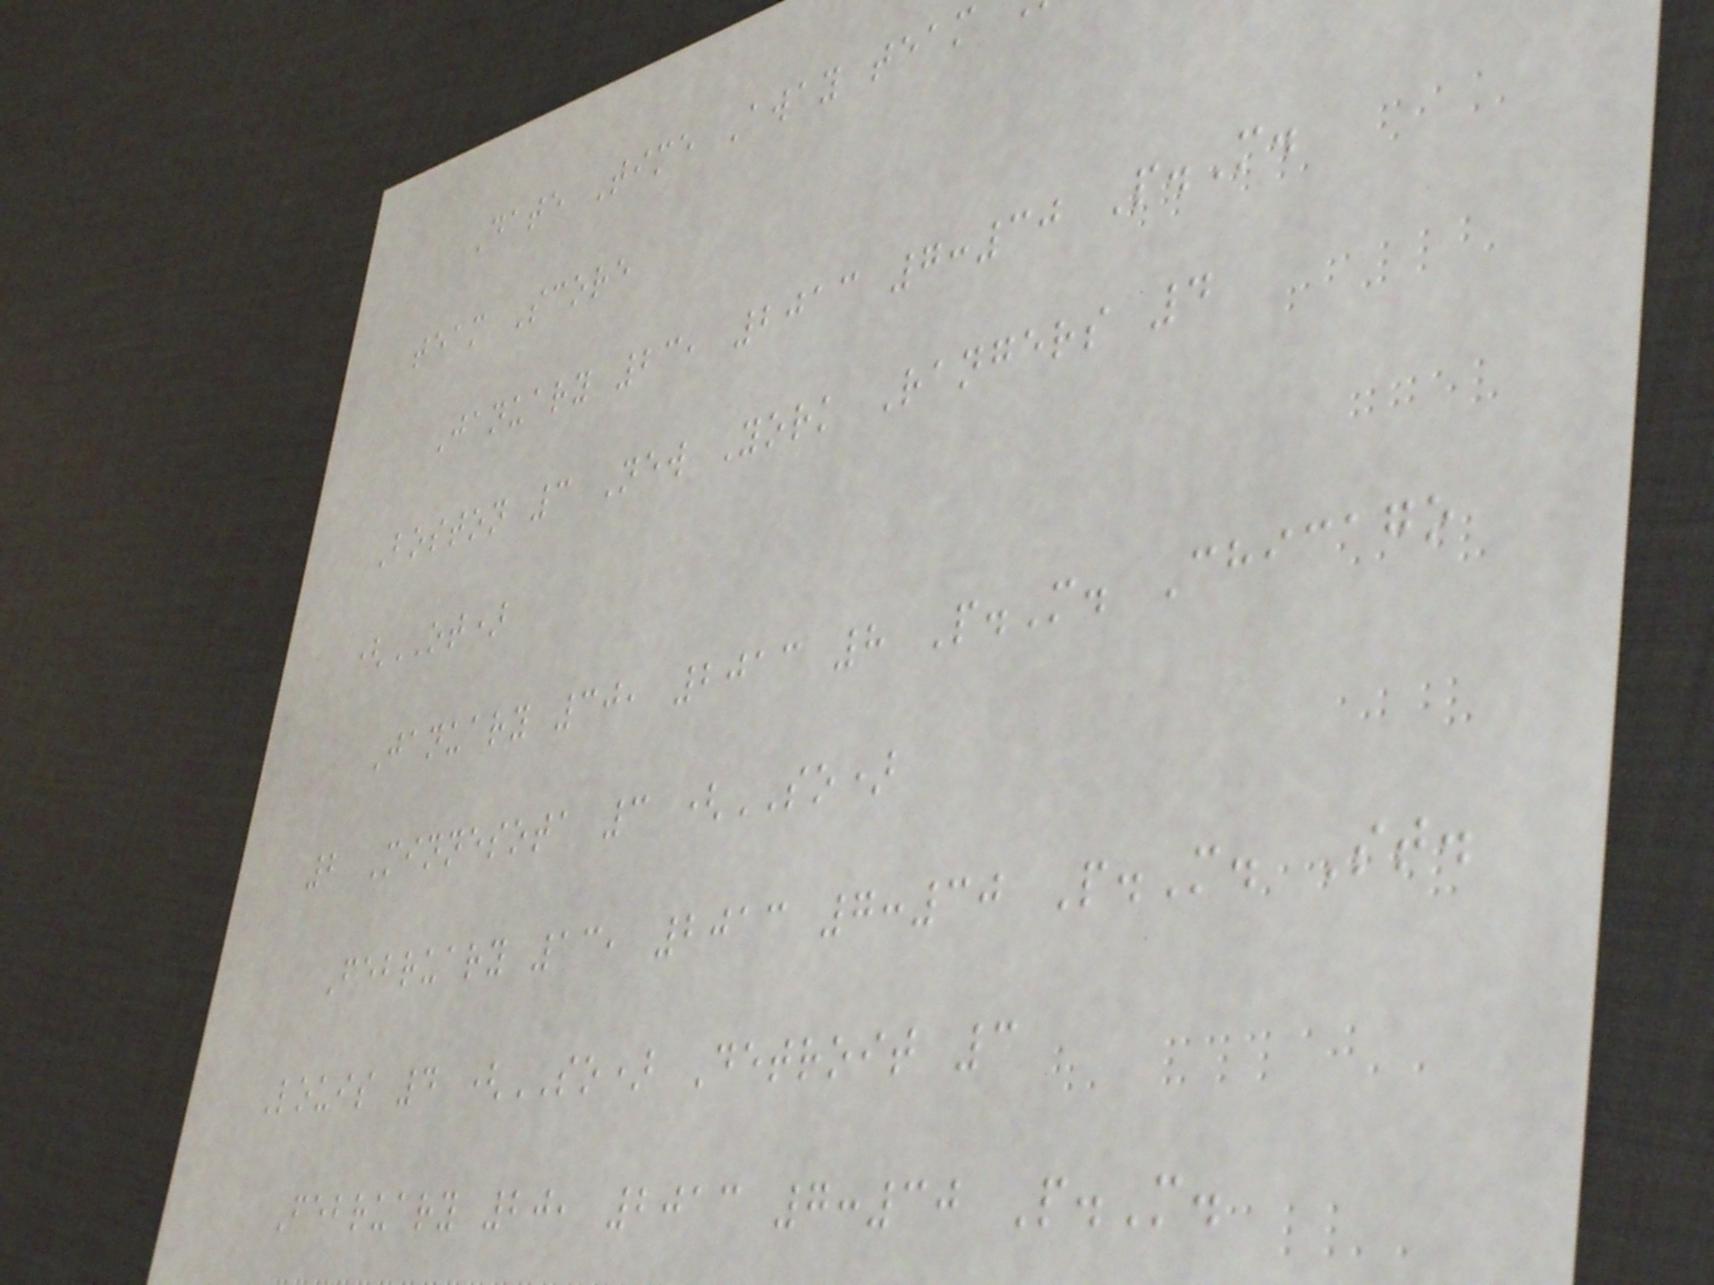Date Time Away team
team Score
January 23, 2013 7:30 P.M.
Boston 3 New York Rangers 4
(OT)
January 30, 2013 8 P.M. Chicago
2 Minnesota 3 (SO)
February 13, 2013 7:30 P.M. St.
Louis 4 (SO) Detroit 3
February 20, 2013 7:30 P.M.
